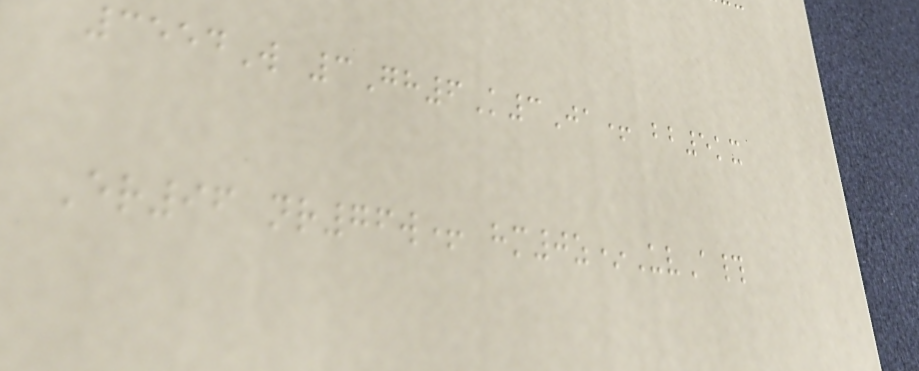3554W 3Gh6K3Ja+ bb5kx
Er96 nr76w+ hm0z*UvA#
